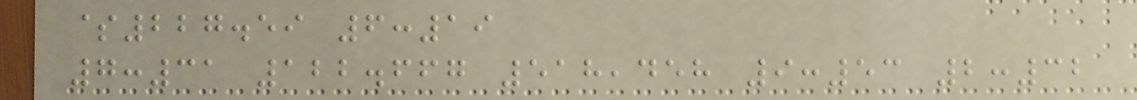$227.59 6:19
7:31 122.667 518,458 9:53 2:32
